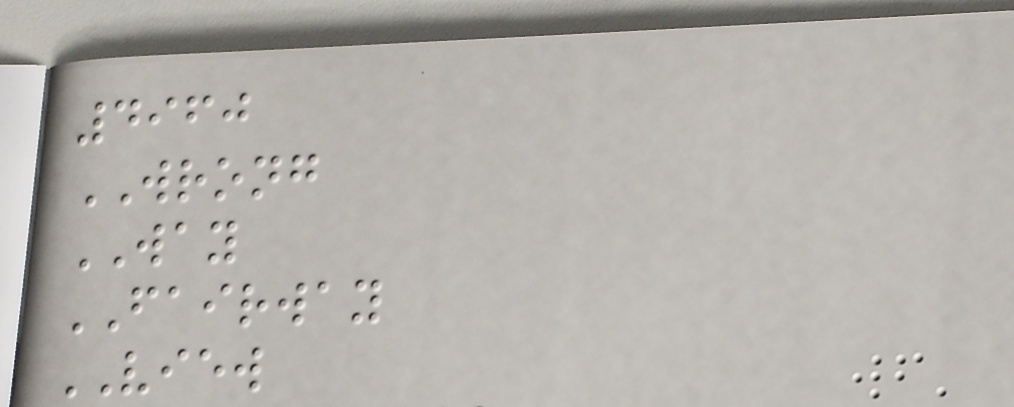4960
WRONG
WAY
FAIRWAY
VIEW
